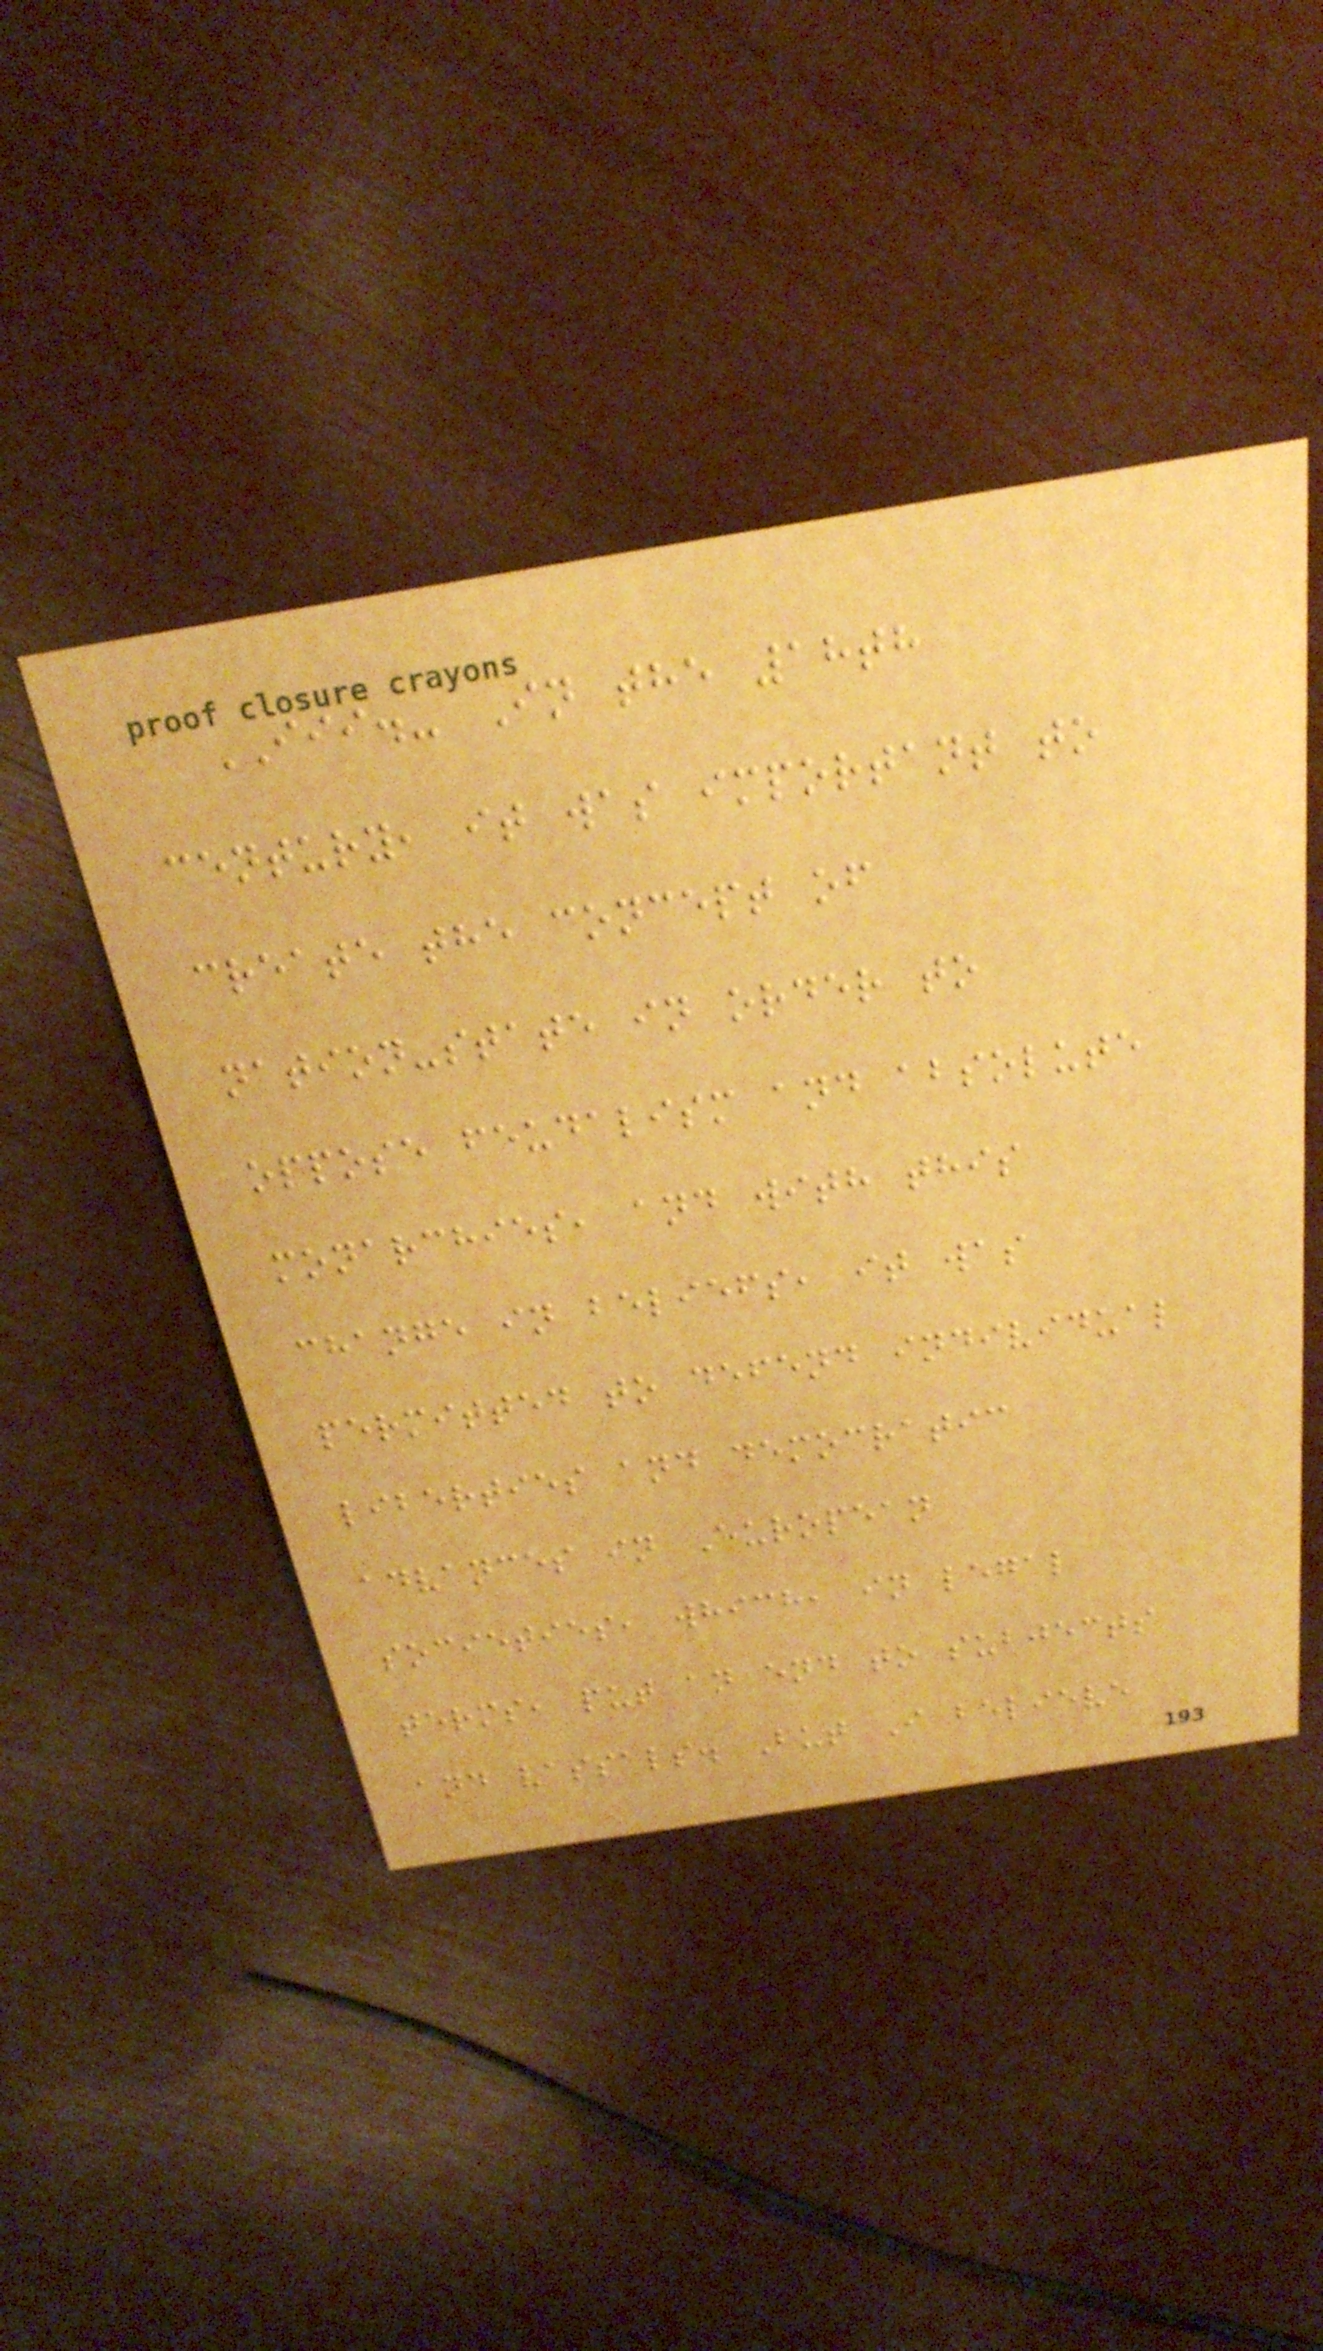III.- In the 18th
century, it was important to
create the concept of
nation-state in order to
oppose feudalism and absolute
monarchies, and with this
change in beliefs, it was
permitted to defend individual
liberties and democratic
advances in European
societies, which, in legal
terms, put an end to subjects
and vassals. But I believe
